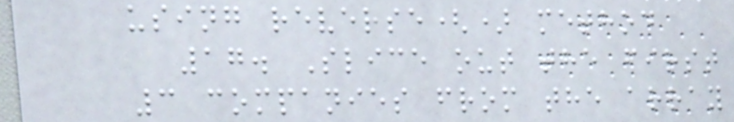using reverse() method
17. Slice out the first
3 companies from the array
